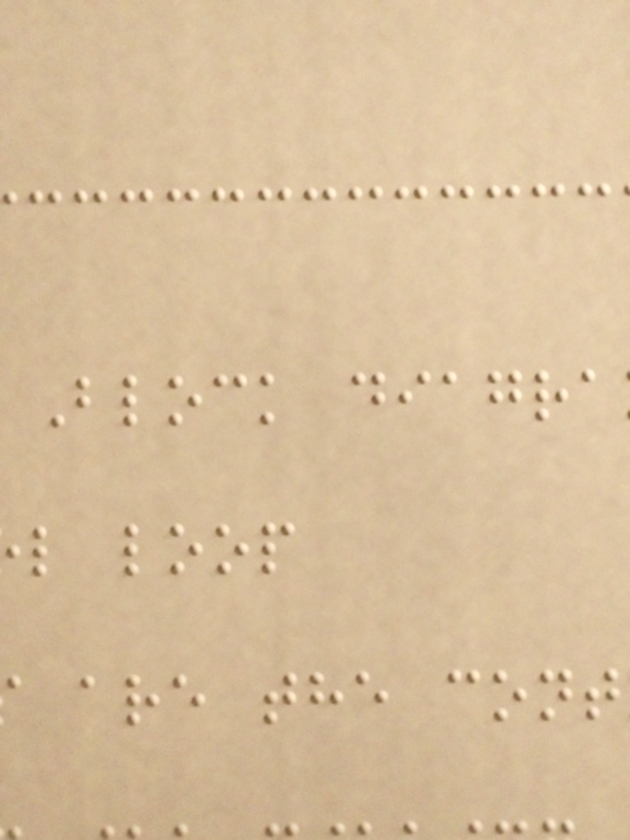Block diagra
l loop
are the cont
